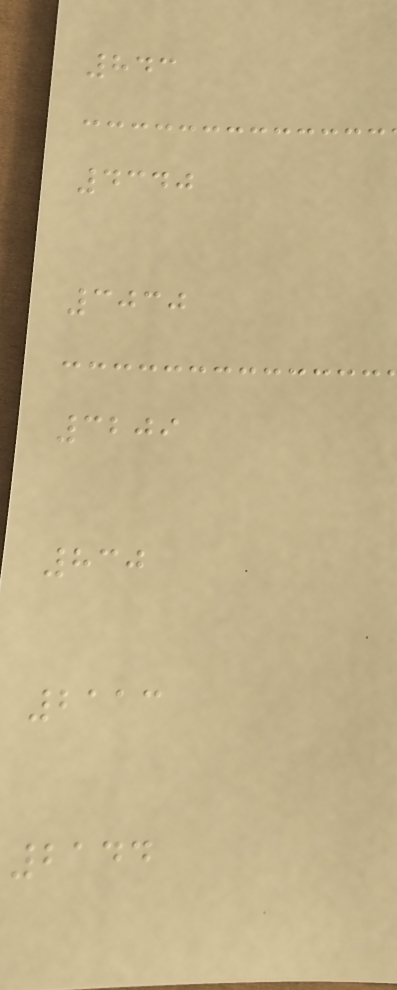843
4340
3030
3209
830
2113
2144
